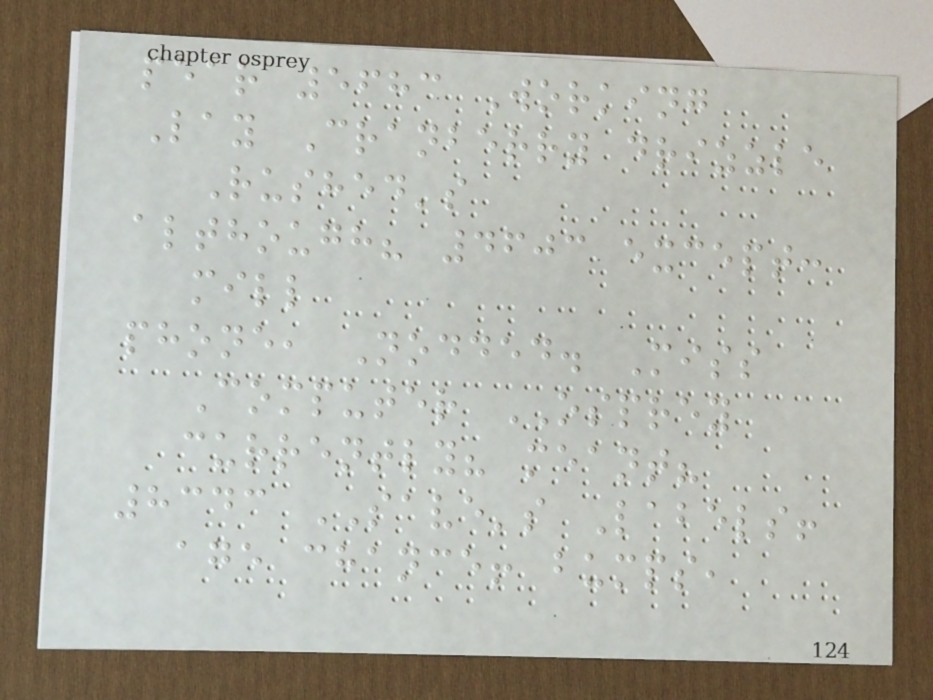pear 5683 Working
Lay Cranberry drizzle
Rushed's
although? 4603 except:
mill
phone, Nodded. Miss
Computer OSPREY
currently? meant?
8343 SAVE's Labels!
age chance! bumps,
